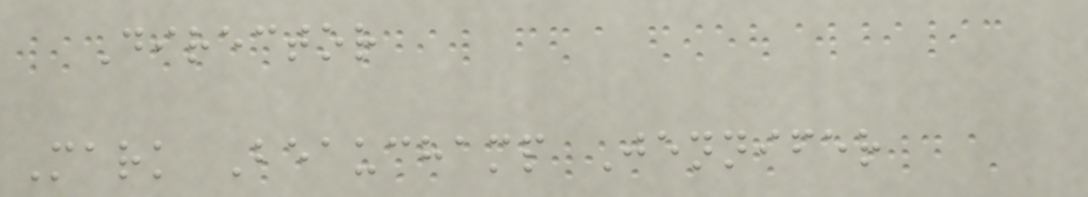Director
Mark Beauchamp Jennifer
